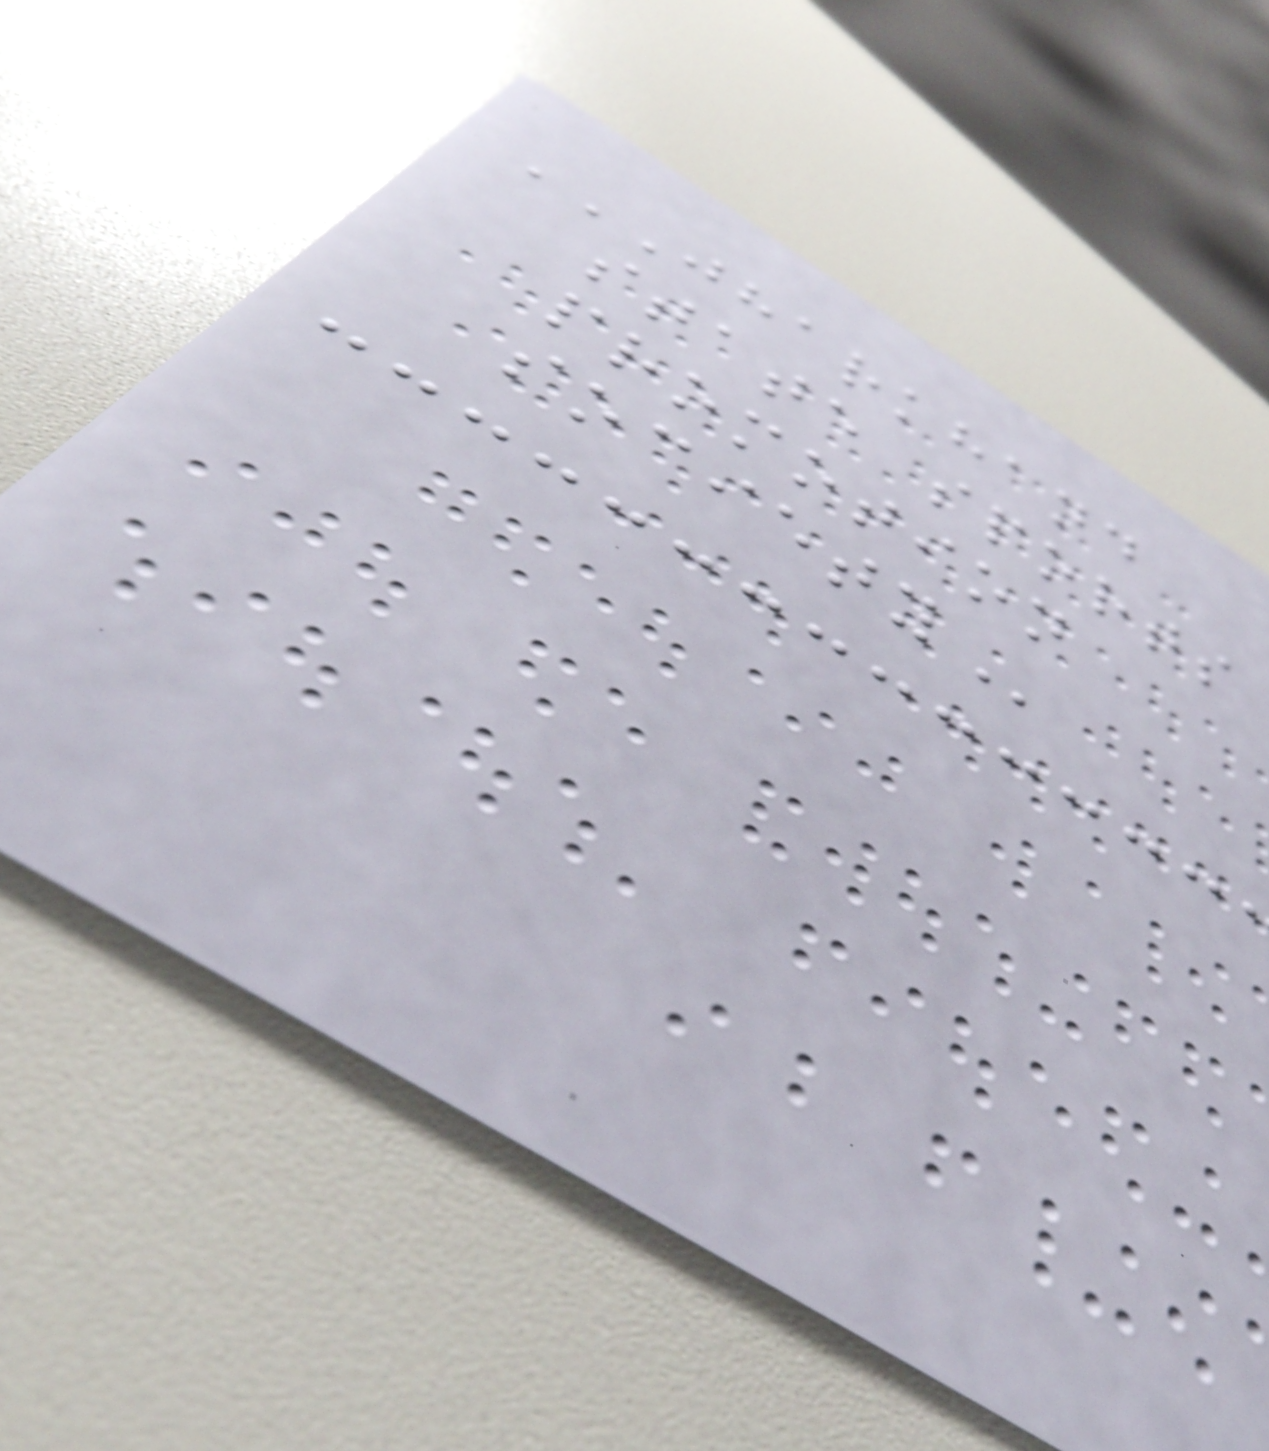JHARKHAND
STATE SPORTS
PROMOTION
SOCIETY
